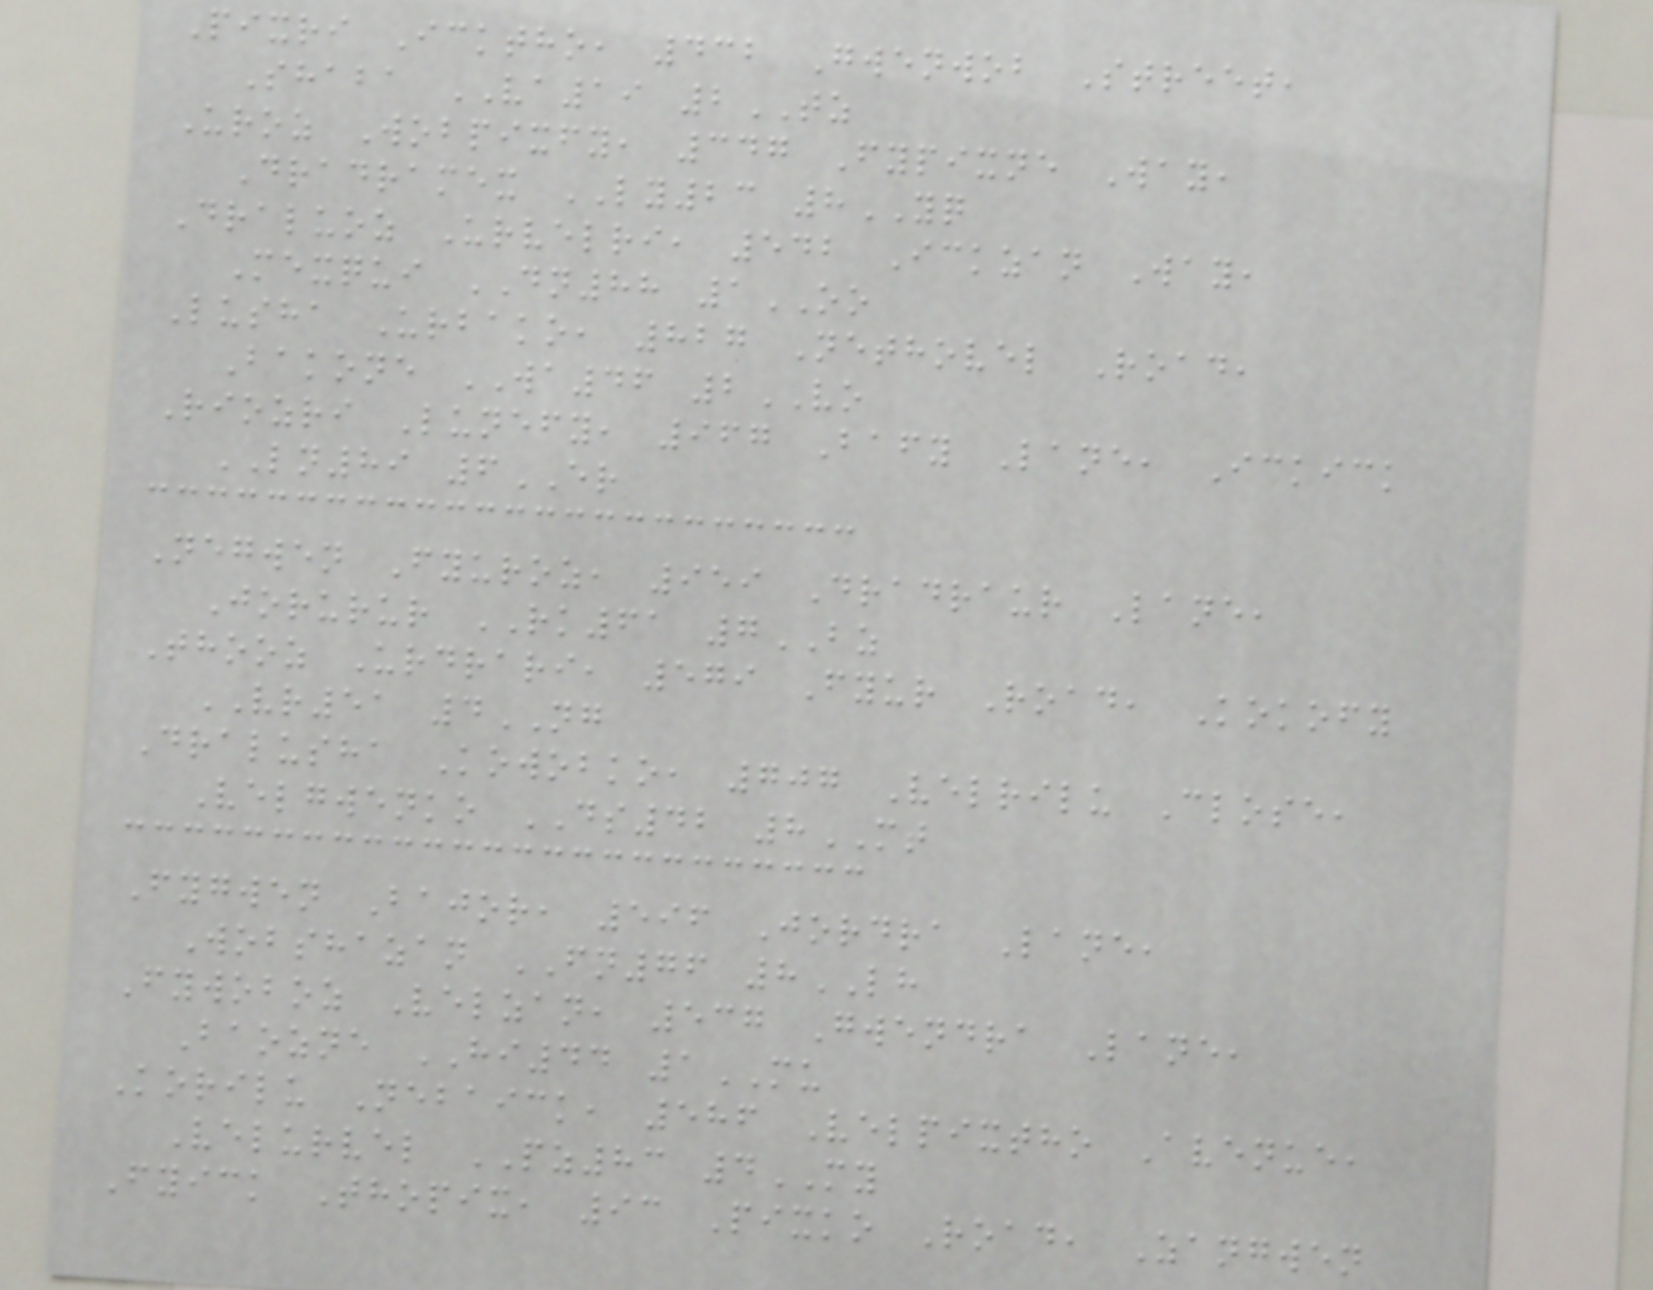Pixri Icktho, 432 Gwenwob Street,
Shaba VA19 2TZ
Uroz Wobpixfy, 347 Fypixne Way,
Dradramex LY23 8YQ
Draluoz Urvelri, 542 Ickzan Way,
Mexqui DN88 1OO
Lusha Urbako, 827 Nethovel Road,
Bakone WA46 2VO
Riozri Lunefy, 967 Bafy Lane, Ickick
LN89 6ER
Negwen Fyuroz, 959 Dradraur Lane,
Jorurur RK61 7BZ
Thooz Urdrari, 579 Fyur Road, Kokofy
VR51 4NG
Dralusha Kowobko, 707 Velrilu Close,
Velgwenko DS42 8MT
Fygwen Bajor, 596 Jordra Lane,
Wobshazan FN76 8LH
Fywoboz Velzan, 537 Gwendra Lane,
Baozne HI44 1MU
Korilu Nebaick, 586 Velpixtho Avenue,
Velurvel PZ83 4MY
Fyick Thopix, 93 Pixko Road, Zangwen
